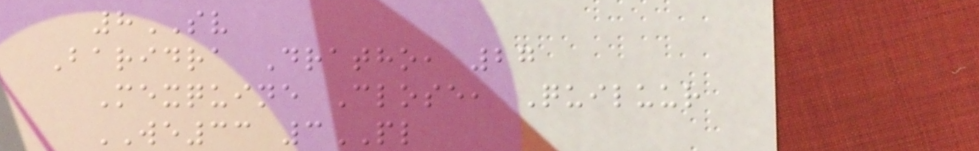8SV
Baridra Dratho, 27
Mexquine Close, Quiluur
WE33 3PL
